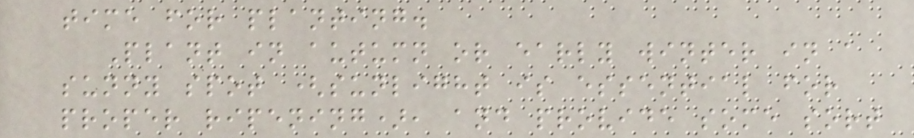time for planting.
Plant in autumn or early winter in a
sunny spot (sunlight is essential for
proper ripening), and provide some sort
